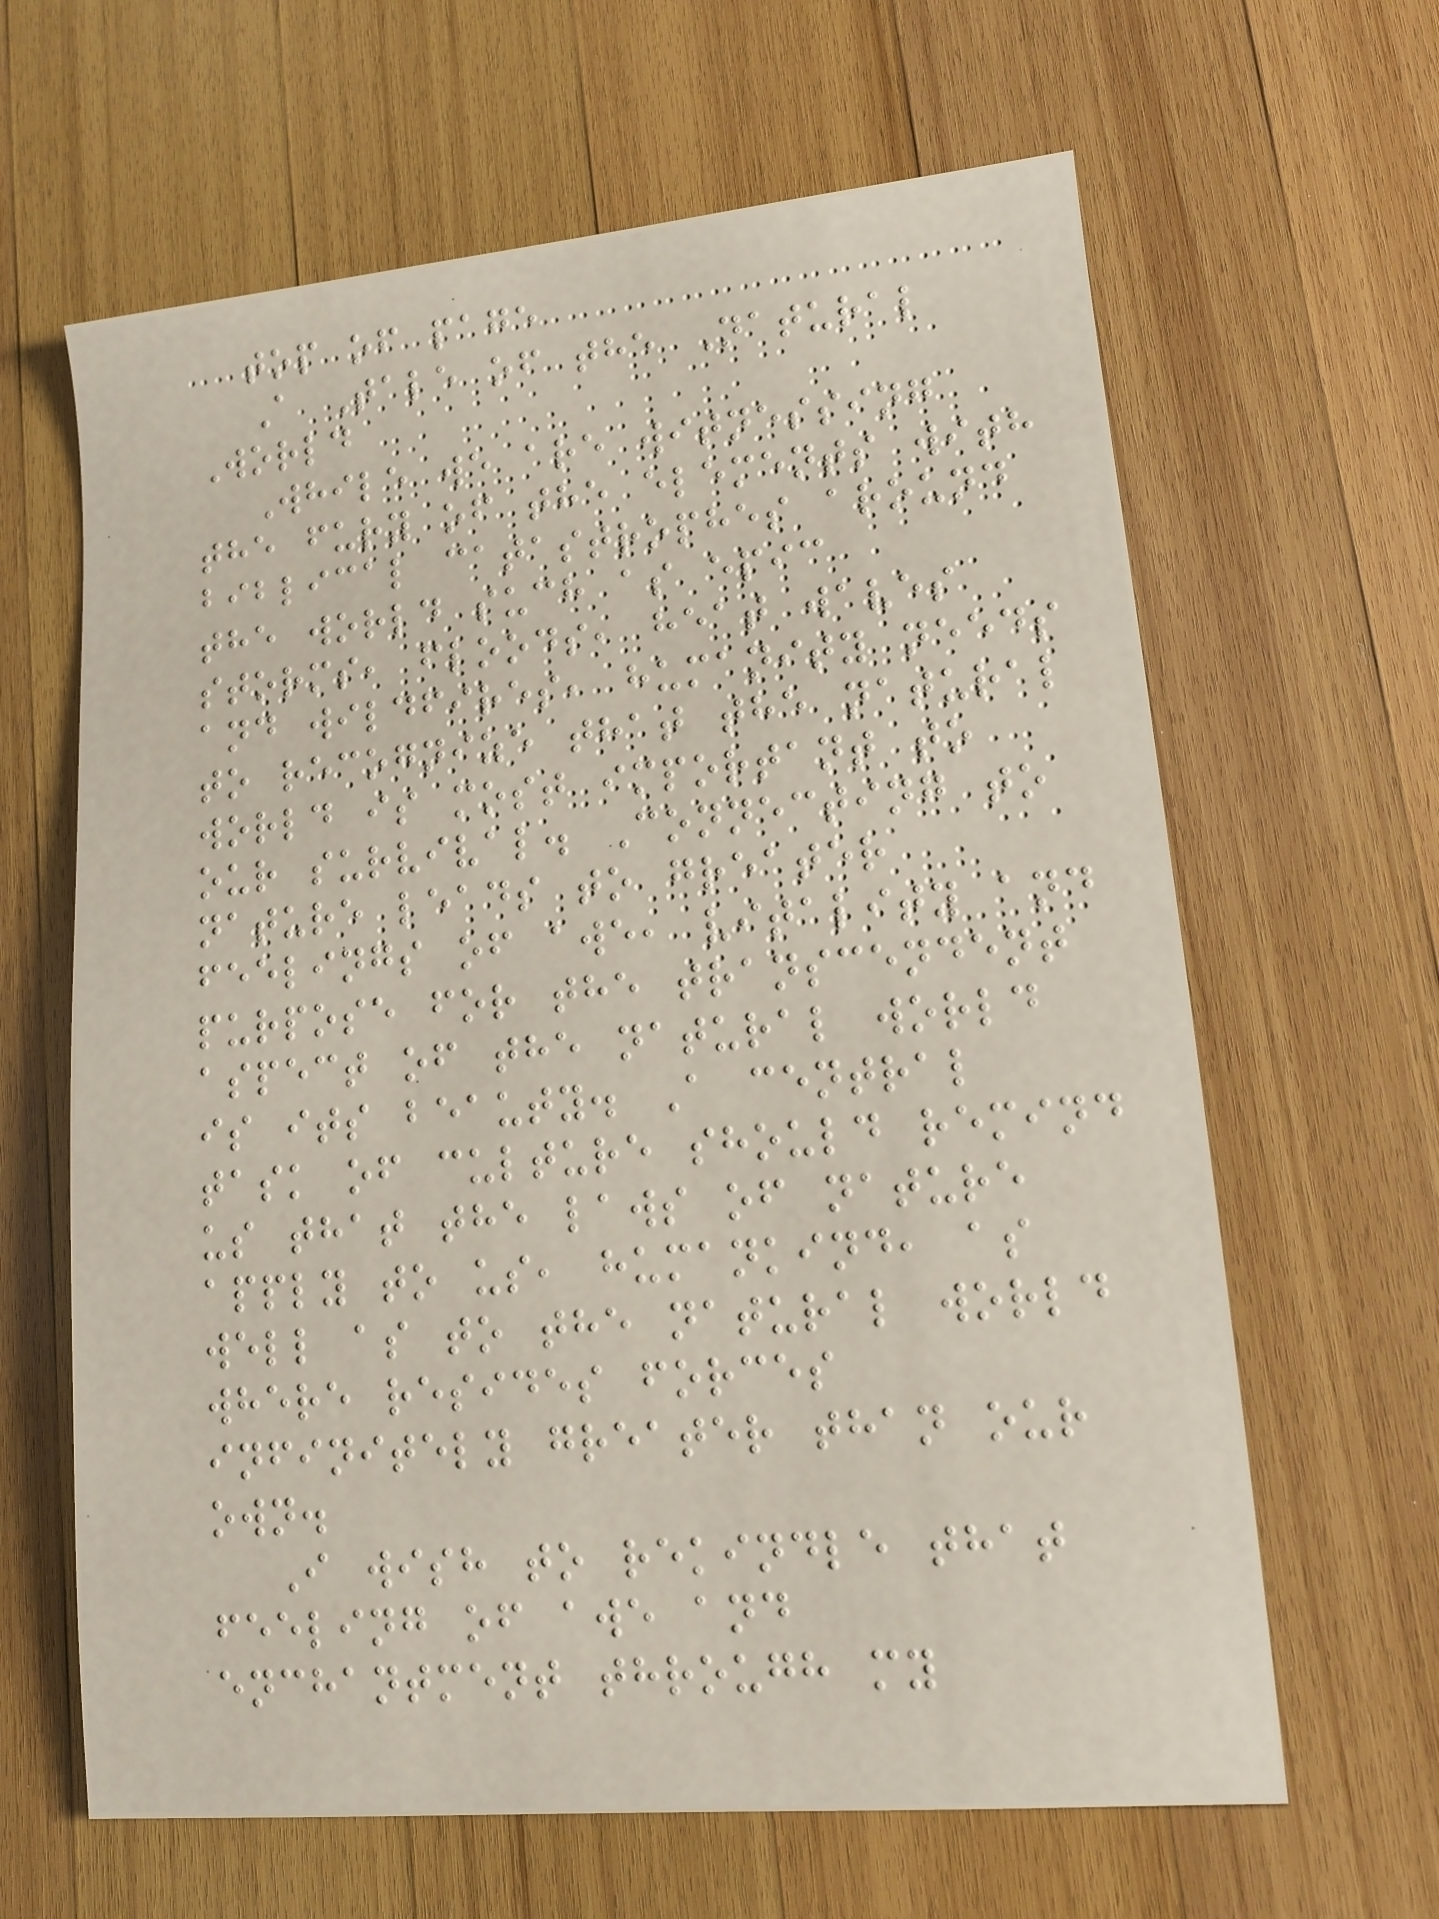top of page
A Tale of the Natural
World
While we are witnessing
the fury of the elements with
biblical catastrophes around
the world such as epic
storms, floods, heat waves
and wildfires, humanity needs
to recognize that the natural
world is most important to
our survival. Connecting to
nature leads to greater
feelings of awe, vitality and
purpose for the transcendent
aspect of the natural world
is its beauty. A central
task of culture should remind
us that the laws of nature
apply to us, humankind, as
well as to the natural world
where resides forces
infinitely greater than our
own.
I wish to rekindle that
feeling of awe and
enchantment through my
